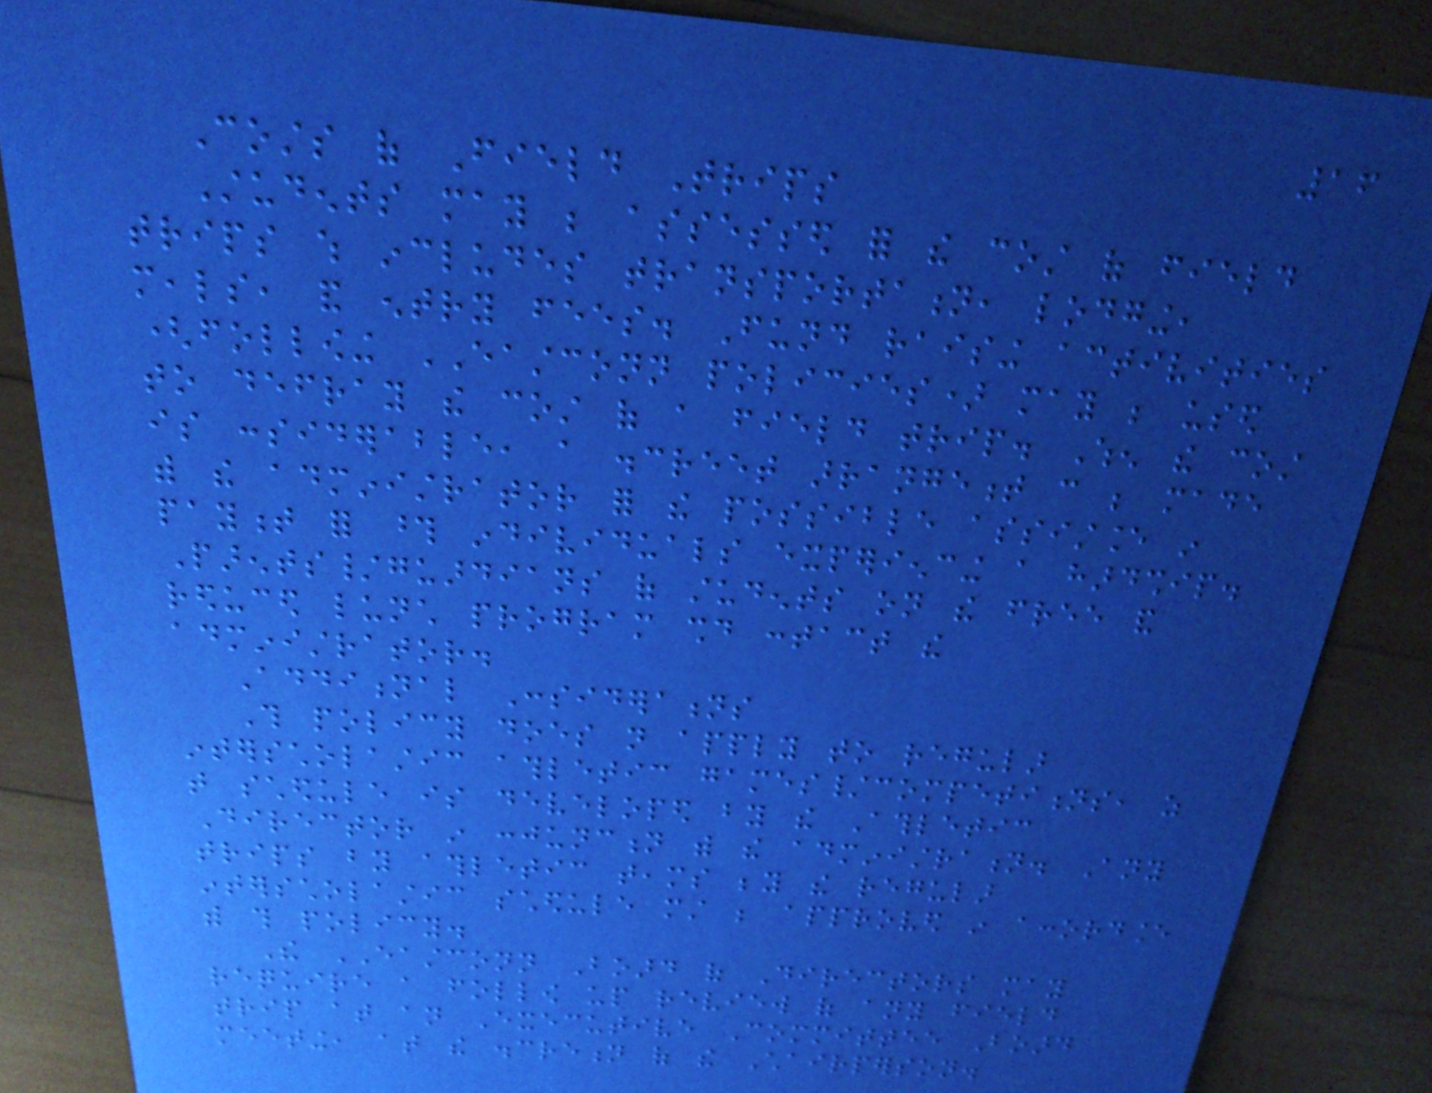16
Costs of Field Trips
Students may be assessed for the cost of field
trips which includes transportation, lodging,
meals, and entry fees. Fund raising activities
(following EASTCONN policies) may be used
to defray the cost of a field trip. When the cost
is considerable, a discreet arrangement can be made
with the administrator for the possible assistance in
payment for those individuals experiencing a hardship.
Parents/guardians of students on the free and
reduced lunch program should contact the
administrator.
Additional Considerations
This policy does not apply to regular
interscholastic athletic games/competitions, as
that schedule is developed by the Athletic
Director in conjunction with the administration. Any
trips by athletic teams beyond the regular
interscholastic schedule must be approved in accordance
with this policy.
The EASTCONN Board of Directors may
require a follow up review of any field
trip at an Executive Committee Board
meeting, at the discretion of the Chairperson.
